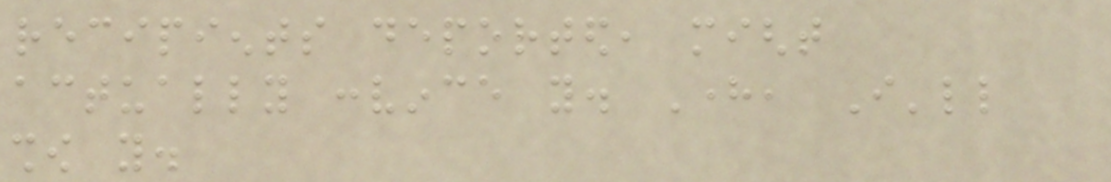recipients deported, might
actually convince you. Here, I'll
show you.
